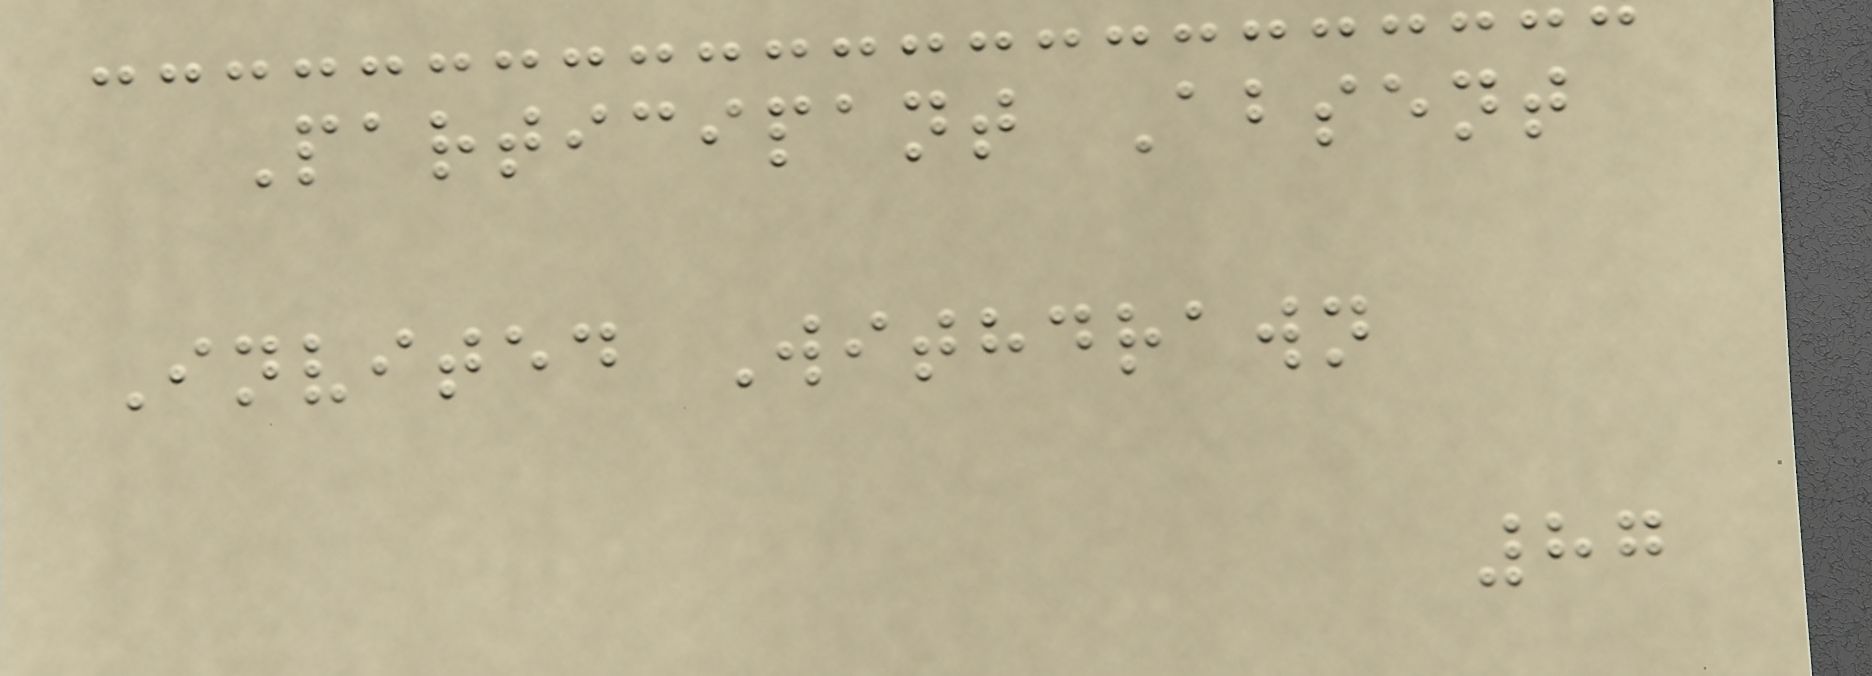Participant Absent
Invited Withdrawn
87
